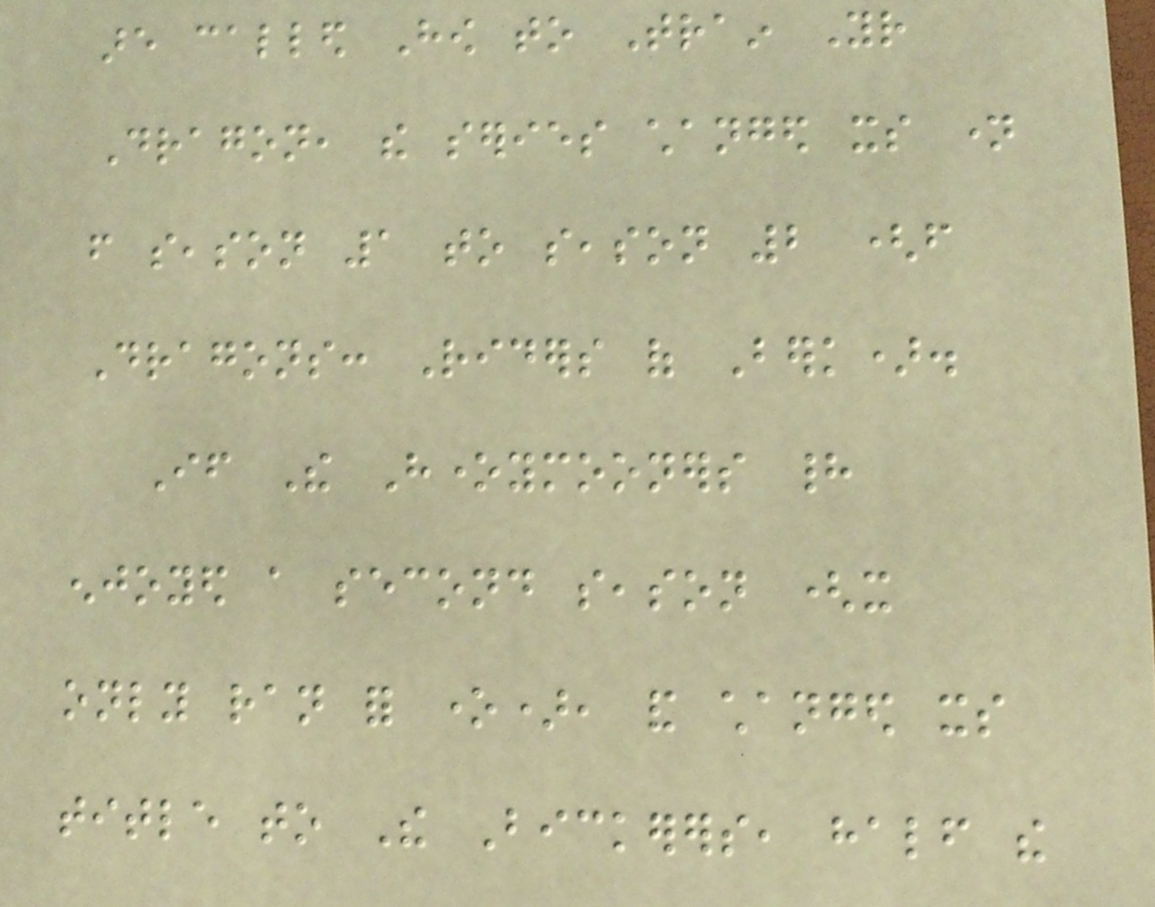are called How to Train Your
Dragon, the series changed its name
from season 1 to season 2 (from
Dragons: Riders of Berk).
If The Honeymooners had
enjoyed a second season (it
only ran for one), and changed its
title to The Bickerers, half the
